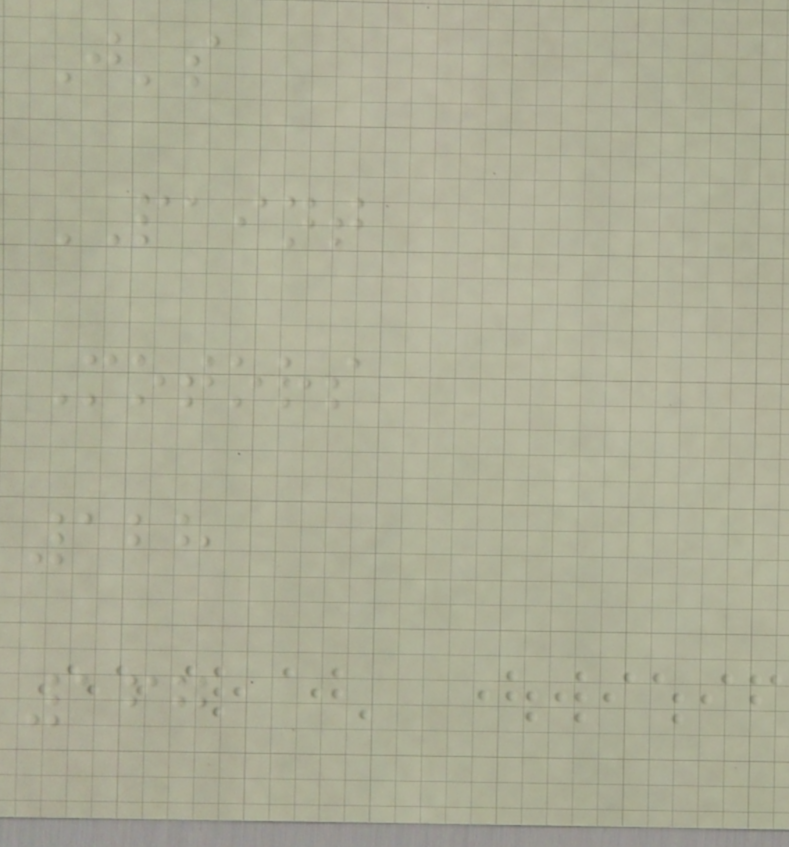J's
PAINT
Motors
128
167
